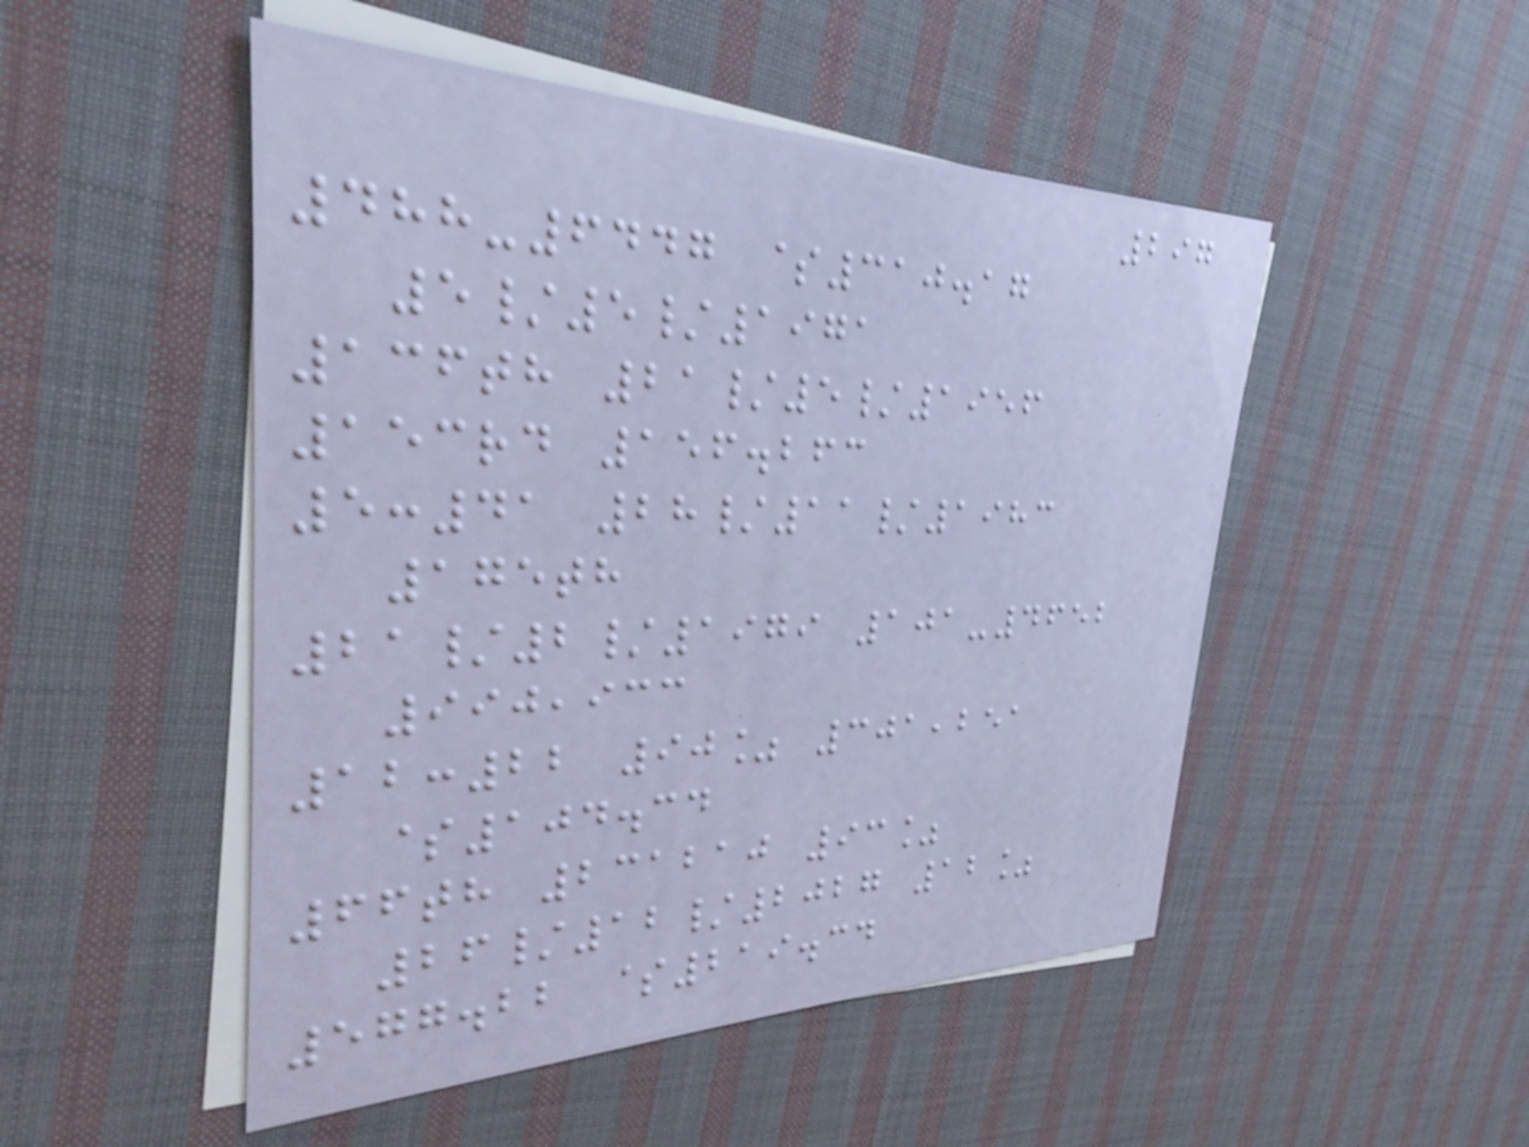297
488-6447 $310.17
5/5/1971
136th 21/5/1956
153rd 156.263
5:41 28/11/1983
175th
21/2/1979 101-4652
990,933
12:22 90% 301,251
$104.34
66th 231210 93%
26/12/2027 12%
577.22 $219.34
